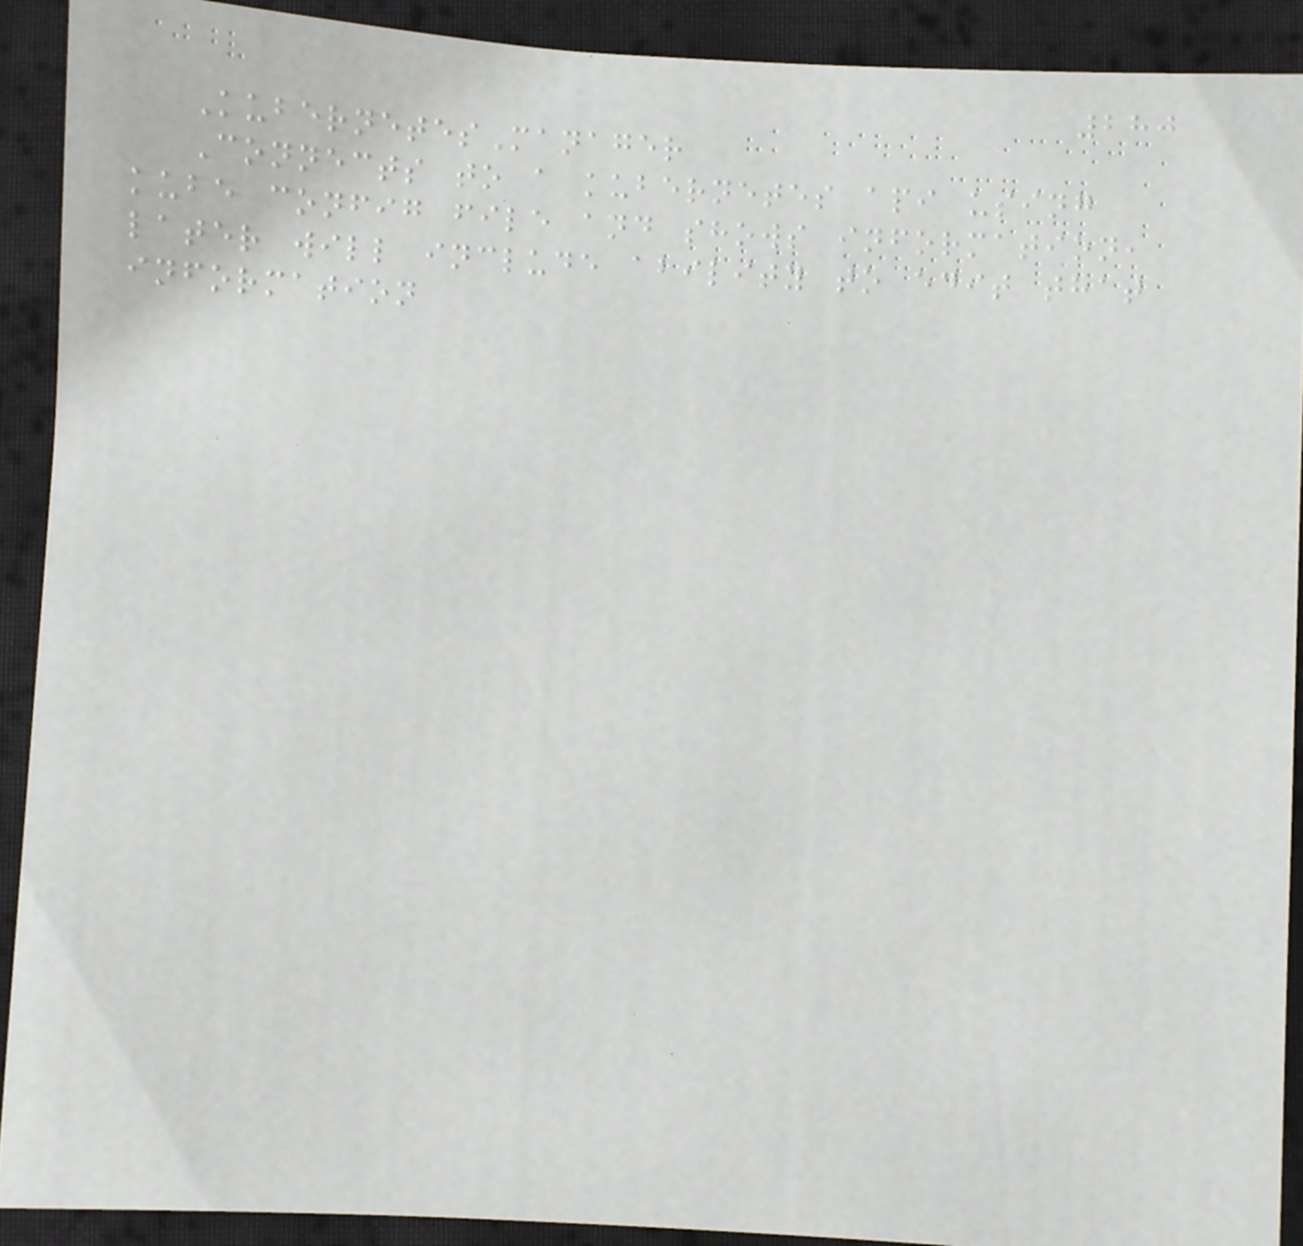280
KubernetesManager
Connects to a kubernetes api using
kube config file and shows information,
later will include ability to edit that
information
